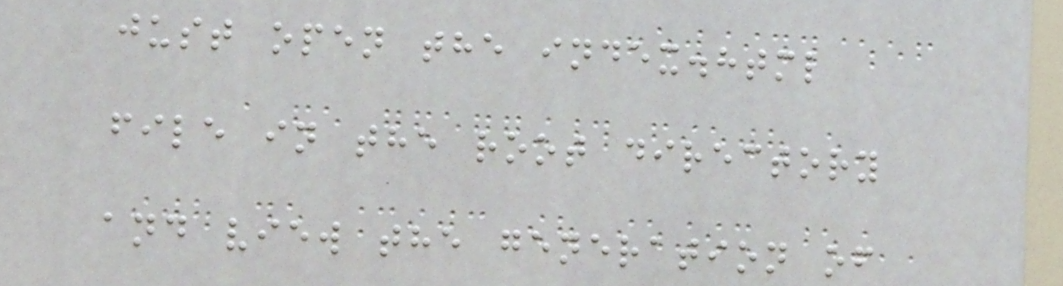just open the index.html
file in the root directory
and view the generation of
